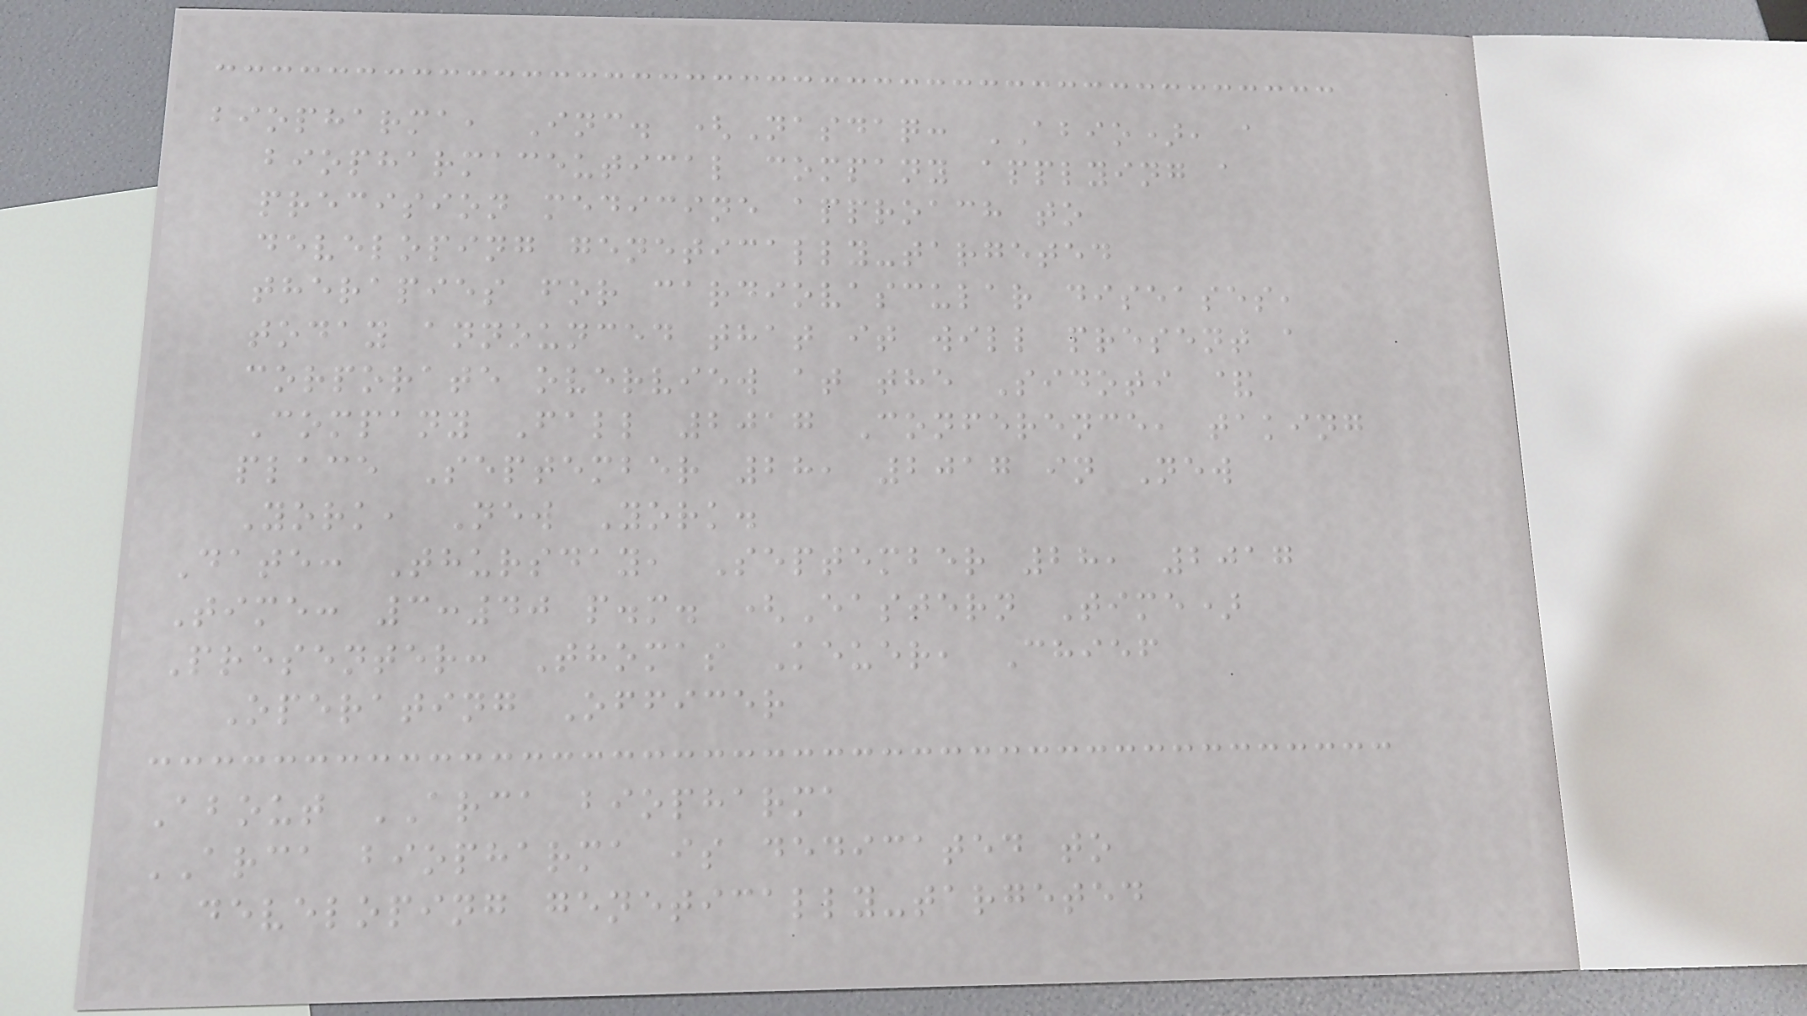biopharma, Inc. (Nasdaq: ABIO), a
biopharmaceutical company applying a
precision medicine approach to
developing genetically-targeted
therapies for cardiovascular diseases,
today announced that it will present a
corporate overview at the Sidoti &
Company Fall 2017 Conference, taking
place September 28, 2017 in New
York, New York.
Date: Thursday, September 28, 2017
Time: 3:40 p.m. (Eastern Time)
Presenter: Thomas Keuer, Chief
Operating Officer
About ARCA biopharma
ARCA biopharma is dedicated to
developing genetically-targeted
